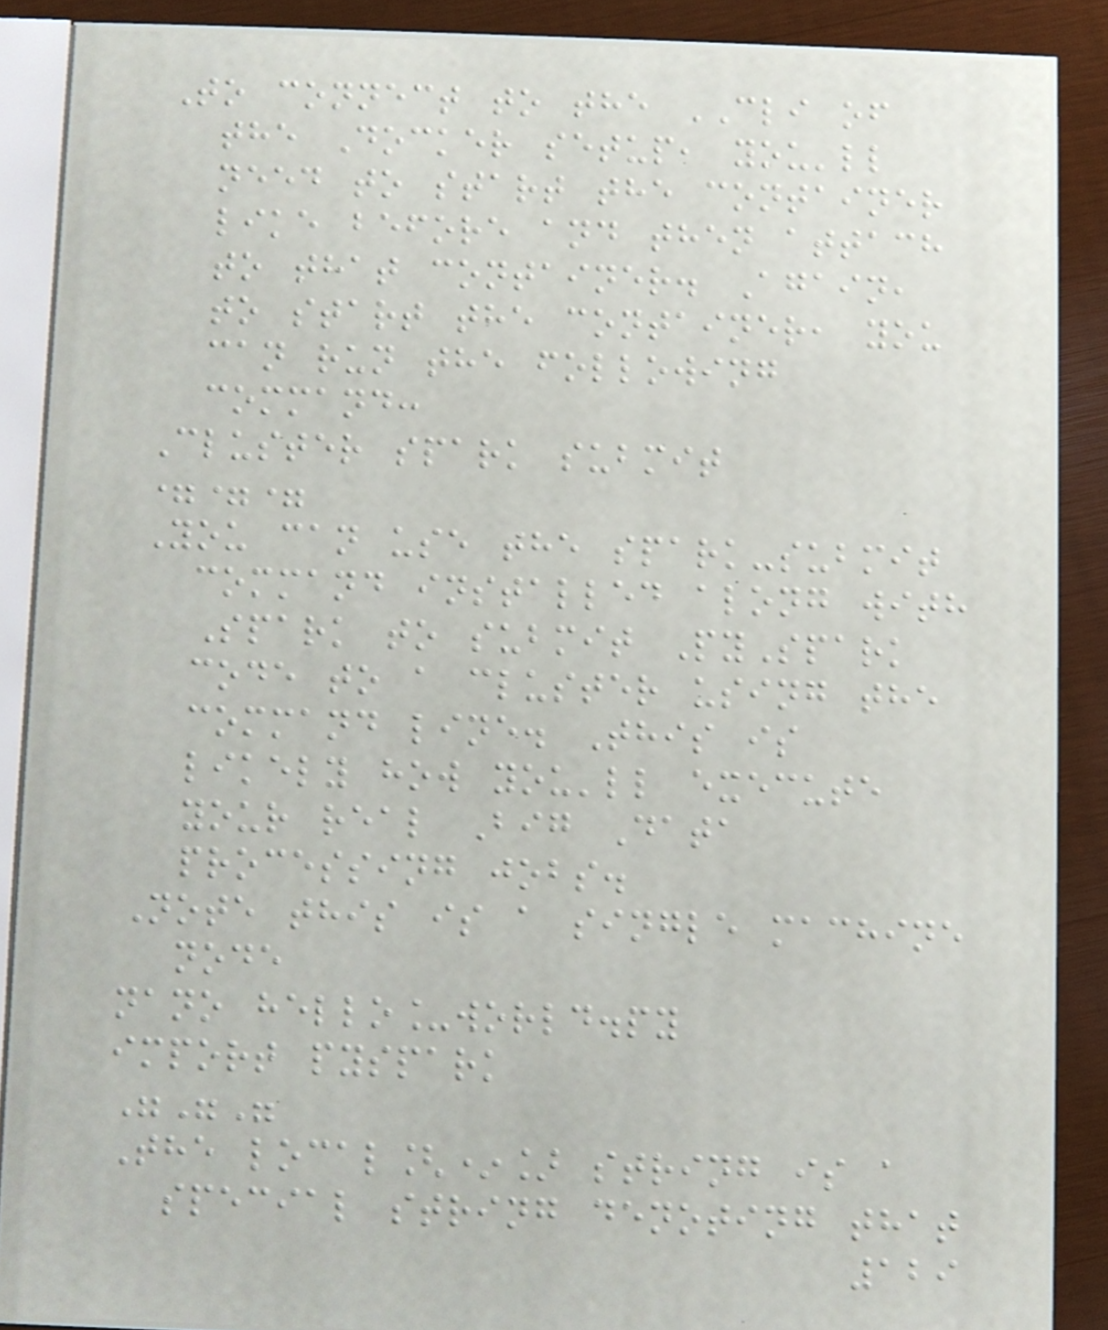To connect to the CLI of
the Docker setup, you'll
need to start the container
like before and then attach
to that container. Again,
to start the container, you
can run the following
command:
Cluster spark submit
===
You can use the spark-submit
command installed along with
Spark to submit PySpark
code to a cluster using the
command line. This is
likely how you'll execute
your real Big Data
processing jobs.
Note this is a single machine
node
nano hello_world.py
import pyspark
"""
The local[*] string is a
special string denoting that
129
